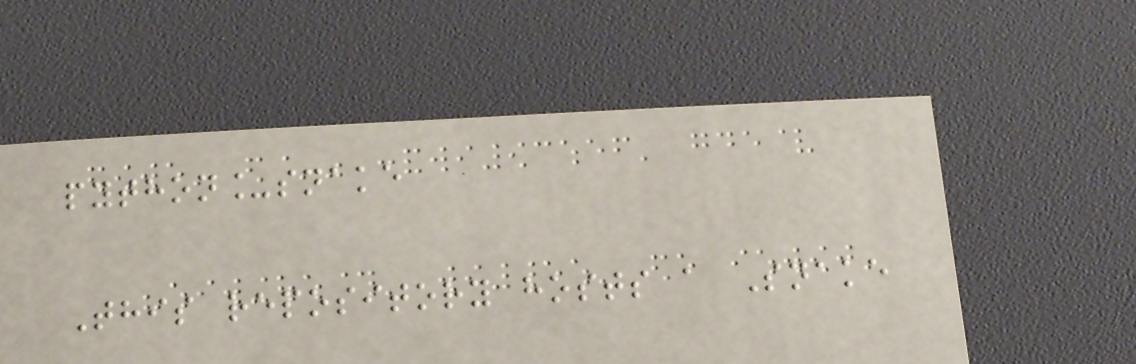python_snake
This repository hosts a Snake
